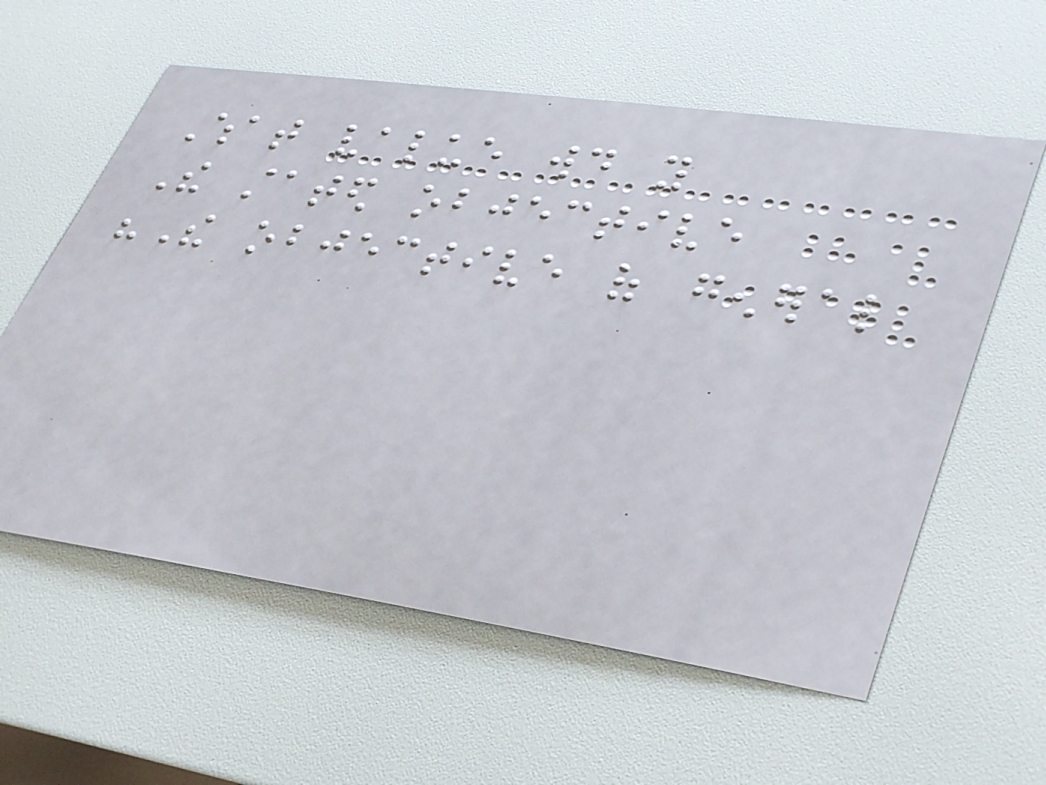What value would you
The stated objective
"The objective of general
